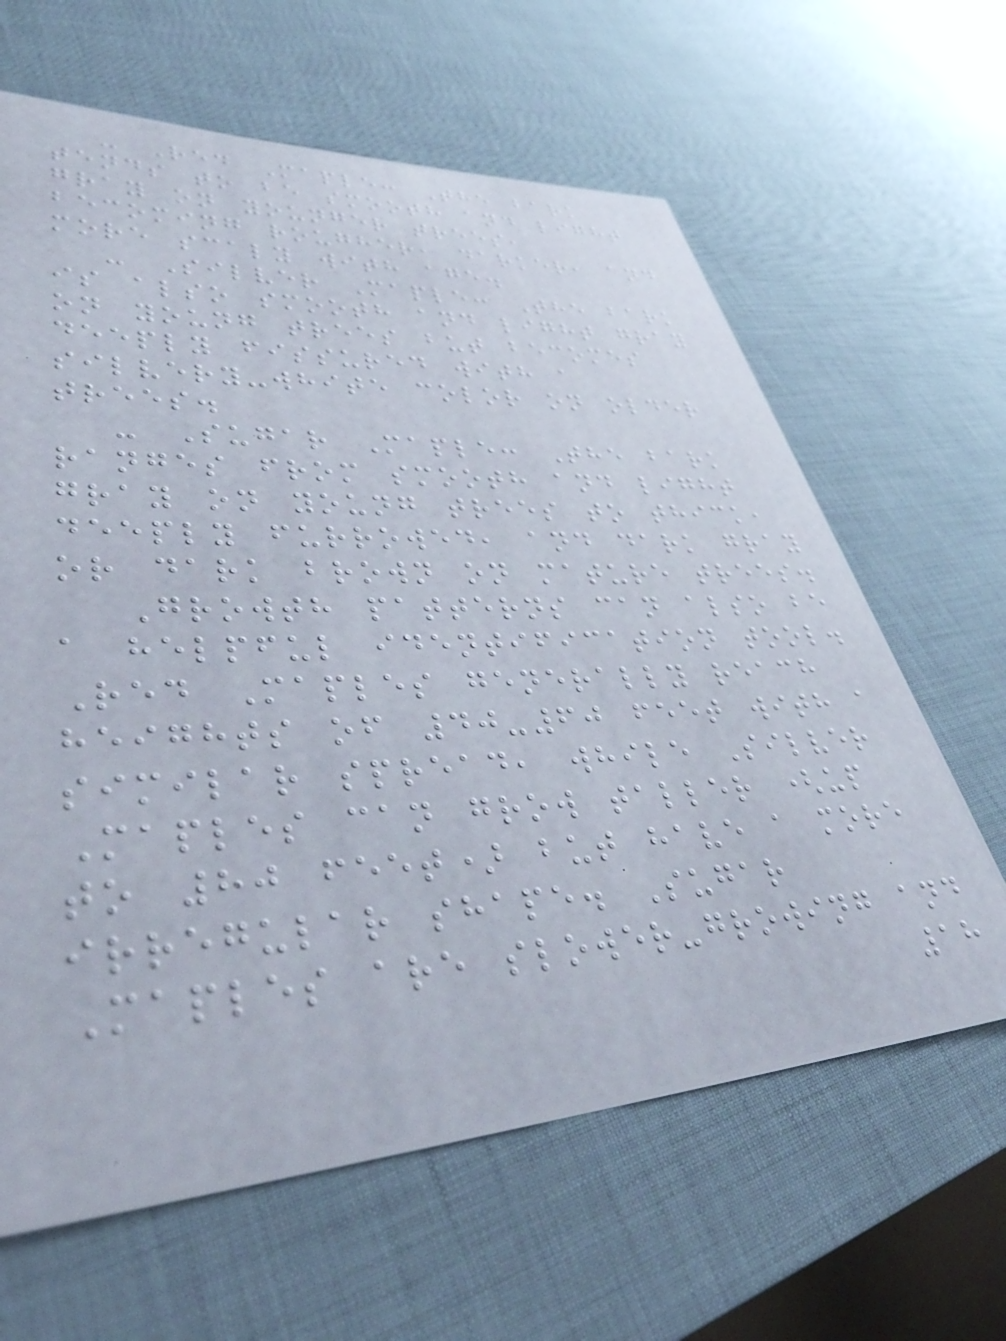- Red Maple: The bark
tends to be smooth and light
gray on younger trees,
becoming rougher, darker, and
more scaly with age.
- Silver Maple: The bark
is also smooth and light gray
on young trees but becomes
deeply fissured with a
silvery-white color on older
trees.
- Sugar Maple: The bark
ranges from smooth and light
gray on young trees to thick,
deeply furrowed, and dark gray
or dark brown on mature trees.
Growth patterns can also be
a helpful identification tool.
Red Maples generally reach
heights of 40-60 feet with a
similar spread, while Silver
Maples can grow taller (up
to 80 feet) but have a more
irregular shape. Sugar
Maples are slower-growing and
18
